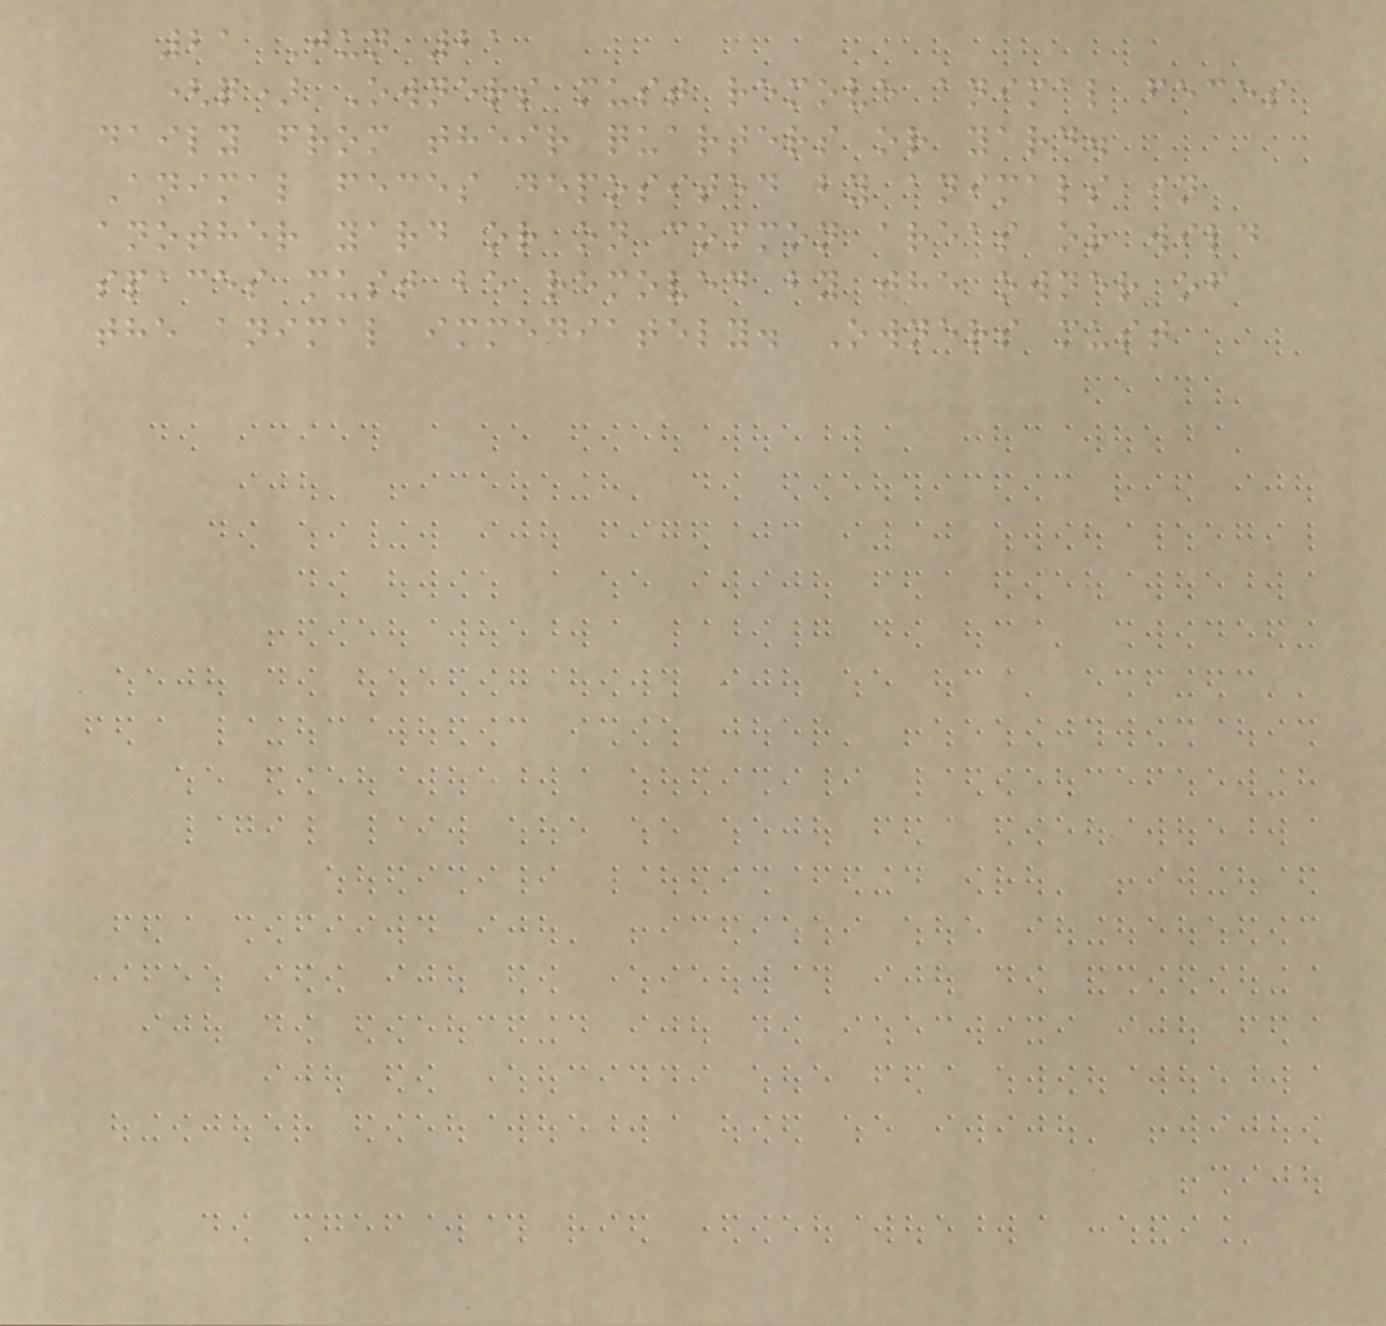21 Jun 21
(q) Owners must remove animal feces
daily from their quarters or yard.
Animal feces deposited by animals in
another yard or on common areas or wild
spaces must be removed by the owner of
the animal immediately. Owners must
